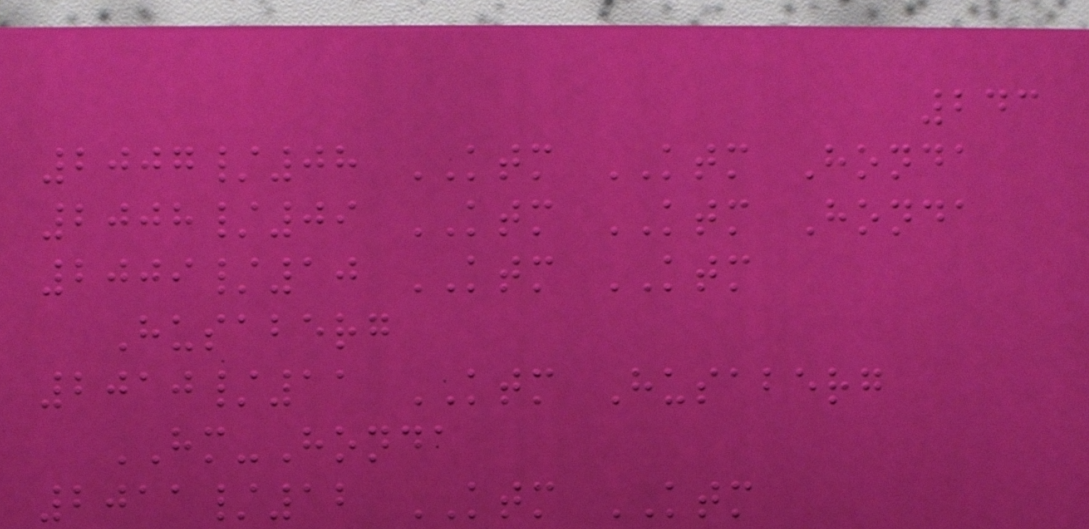243
2007/08 KTM KTM Honda
2008/09 KTM KTM Honda
2009/10 KTM KTM
Husaberg
2010/11 KTM Husaberg
HM-Honda
2011/12 KTM KTM
